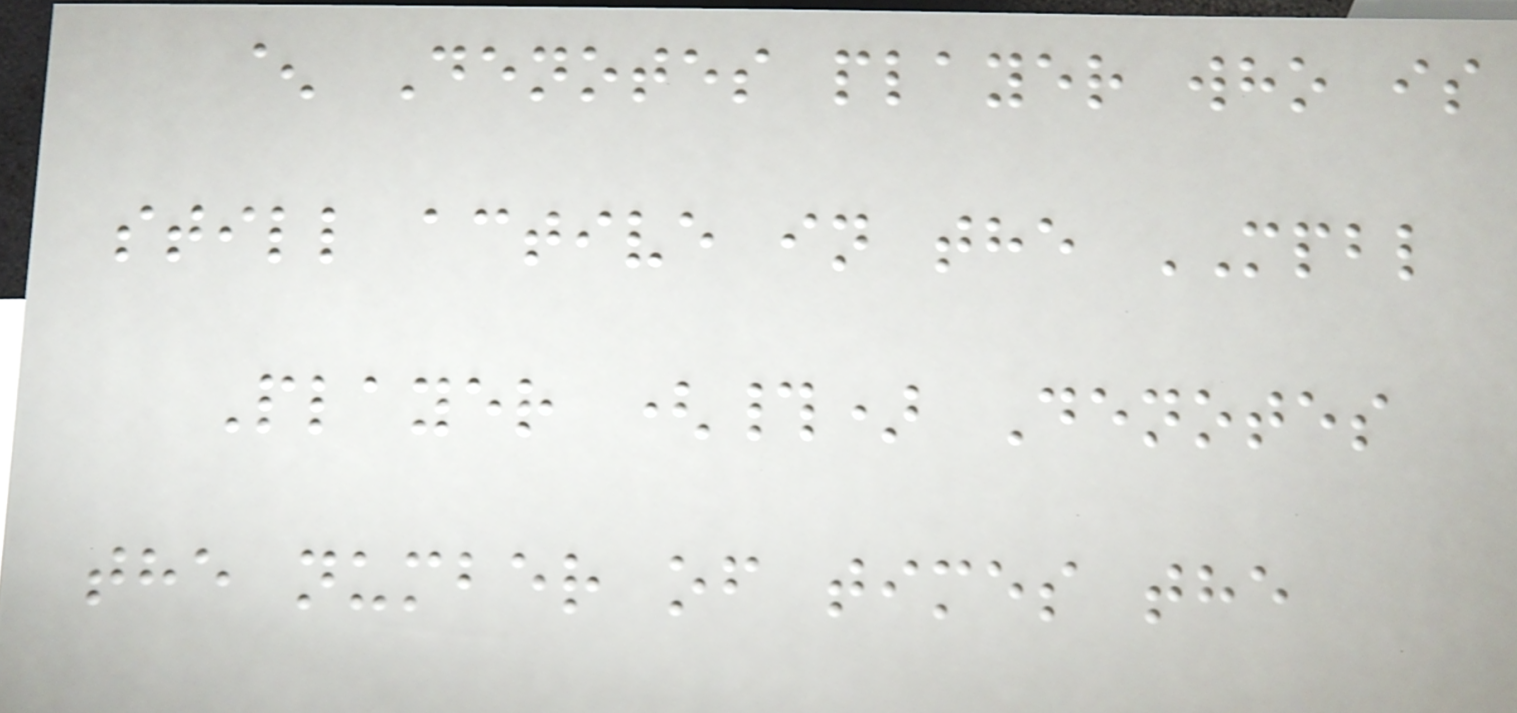^ Denotes player who is
still active in the MPBL
Player (#) Denotes
the number of times the
